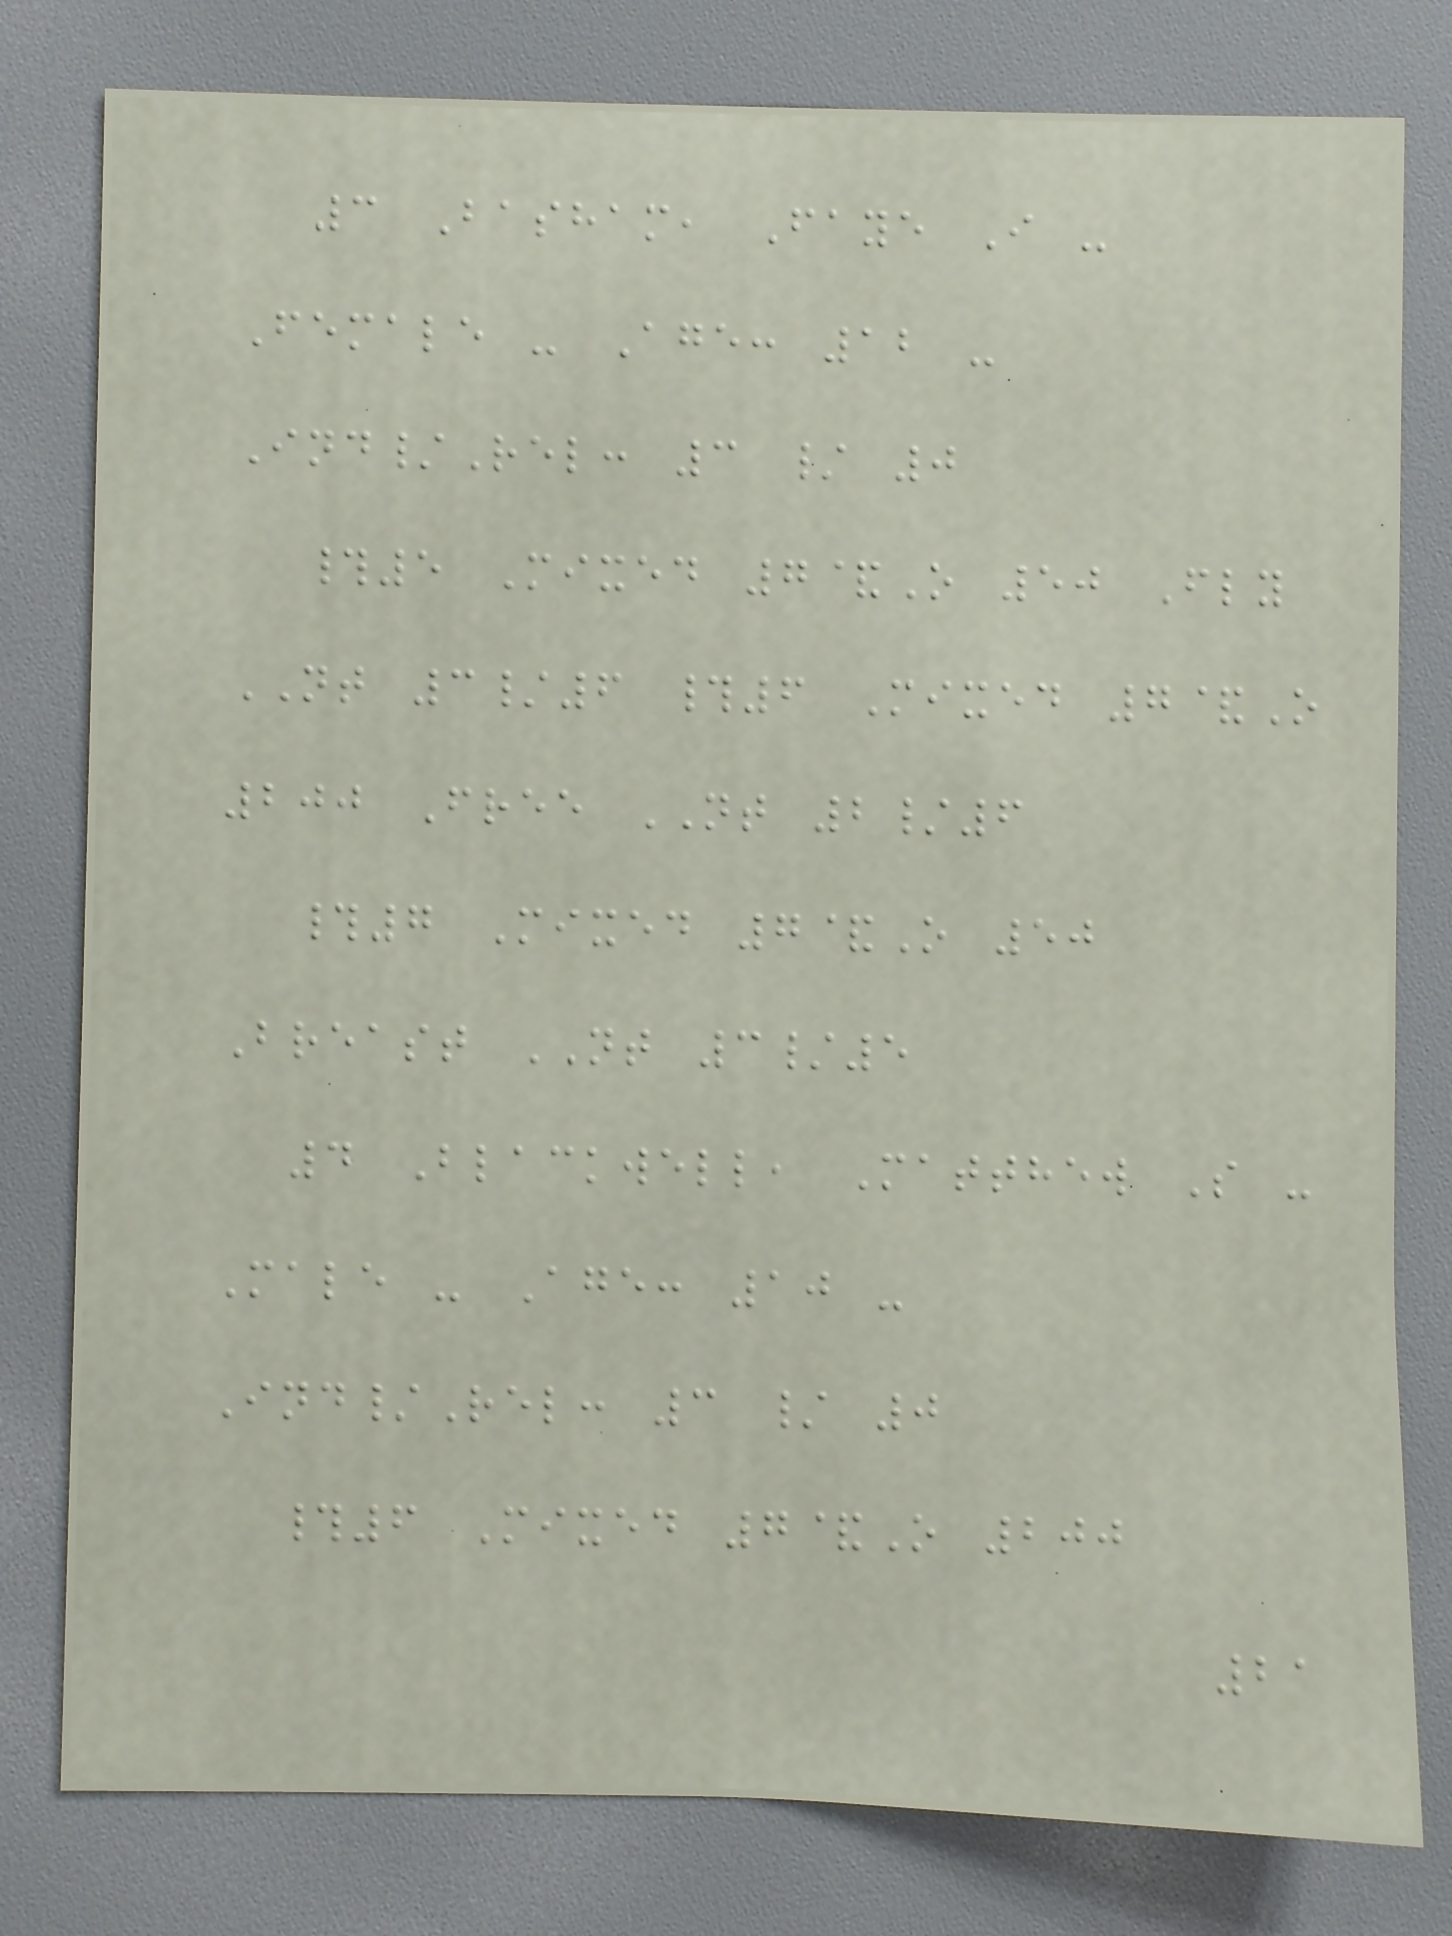3 Basham, Faye I -
Female - Age: 12 -
Ind/Rel: 3 / 0
#5 Mixed 7&O 50 Fly
NT 3/6 #6 Mixed 7&O
200 Free NT 2/6
#7 Mixed 7&O 50
Breast NT 3/5
4 Blackwell, Matthew S -
Male - Age: 10 -
Ind/Rel: 3 / 0
#6 Mixed 7&O 200
21
